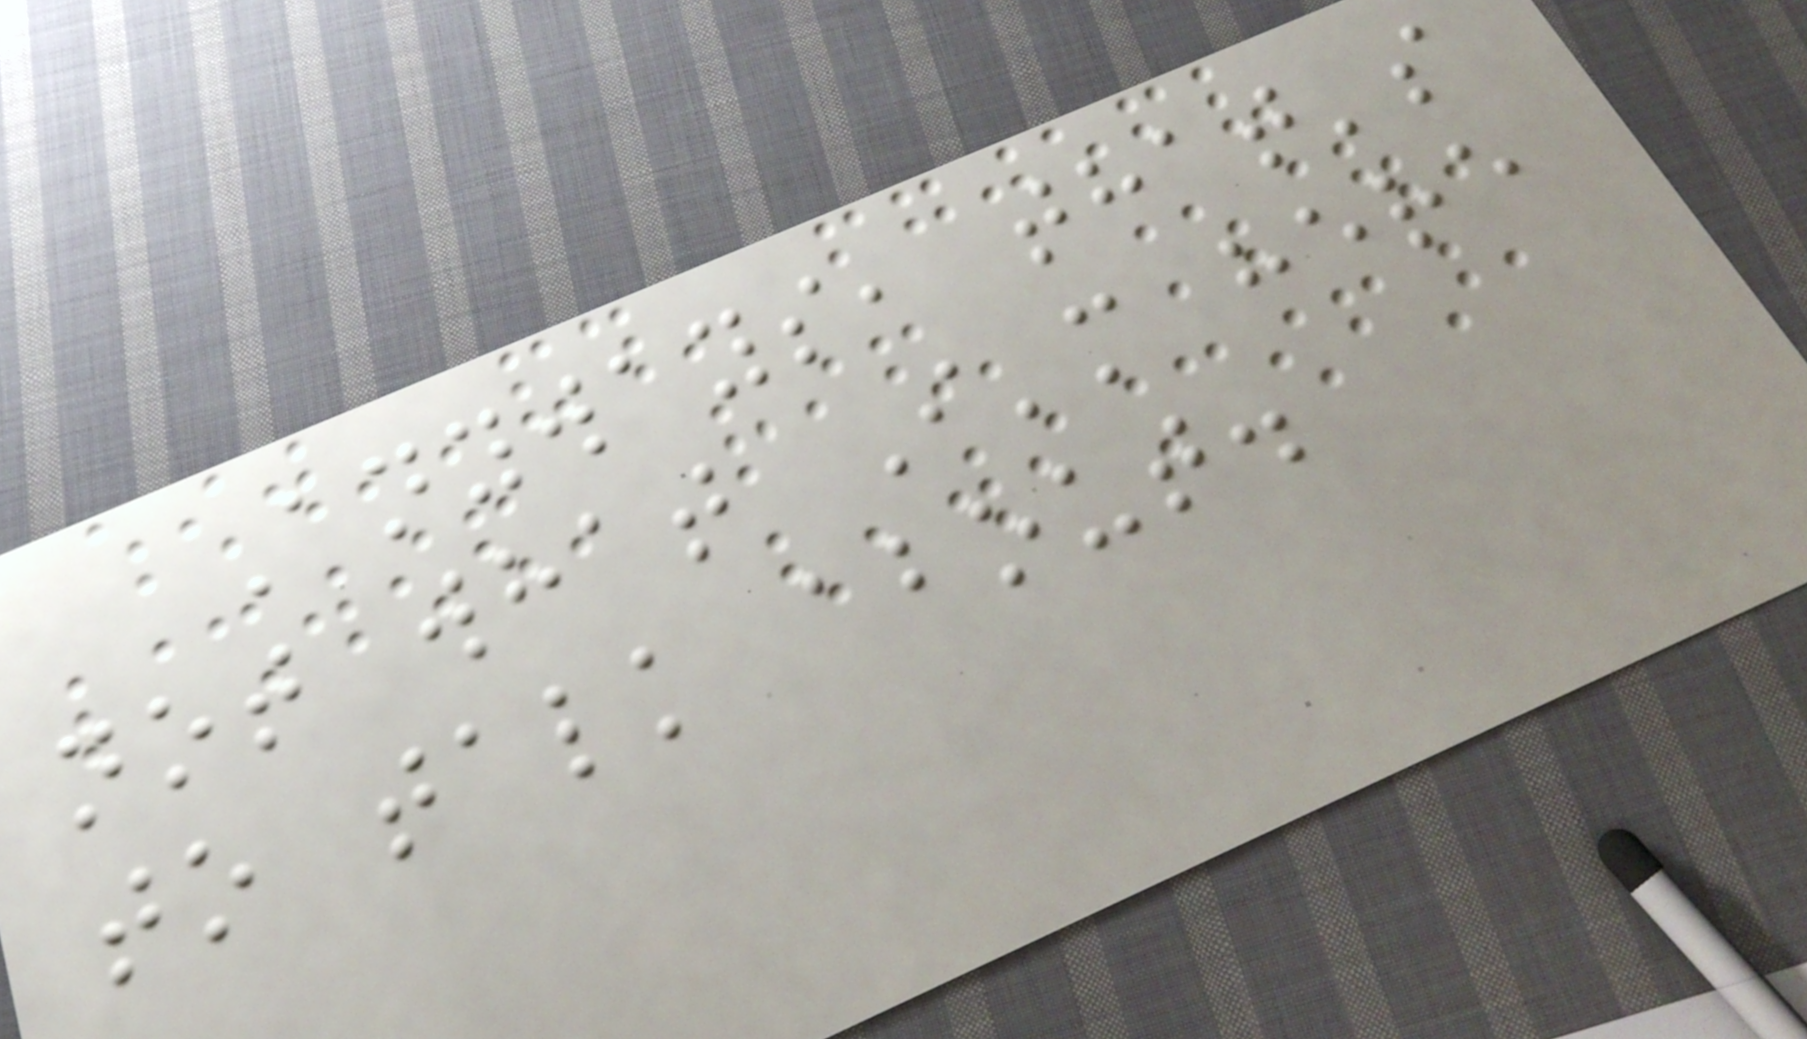Anyways, that's
not what I'm here
to talk about.
